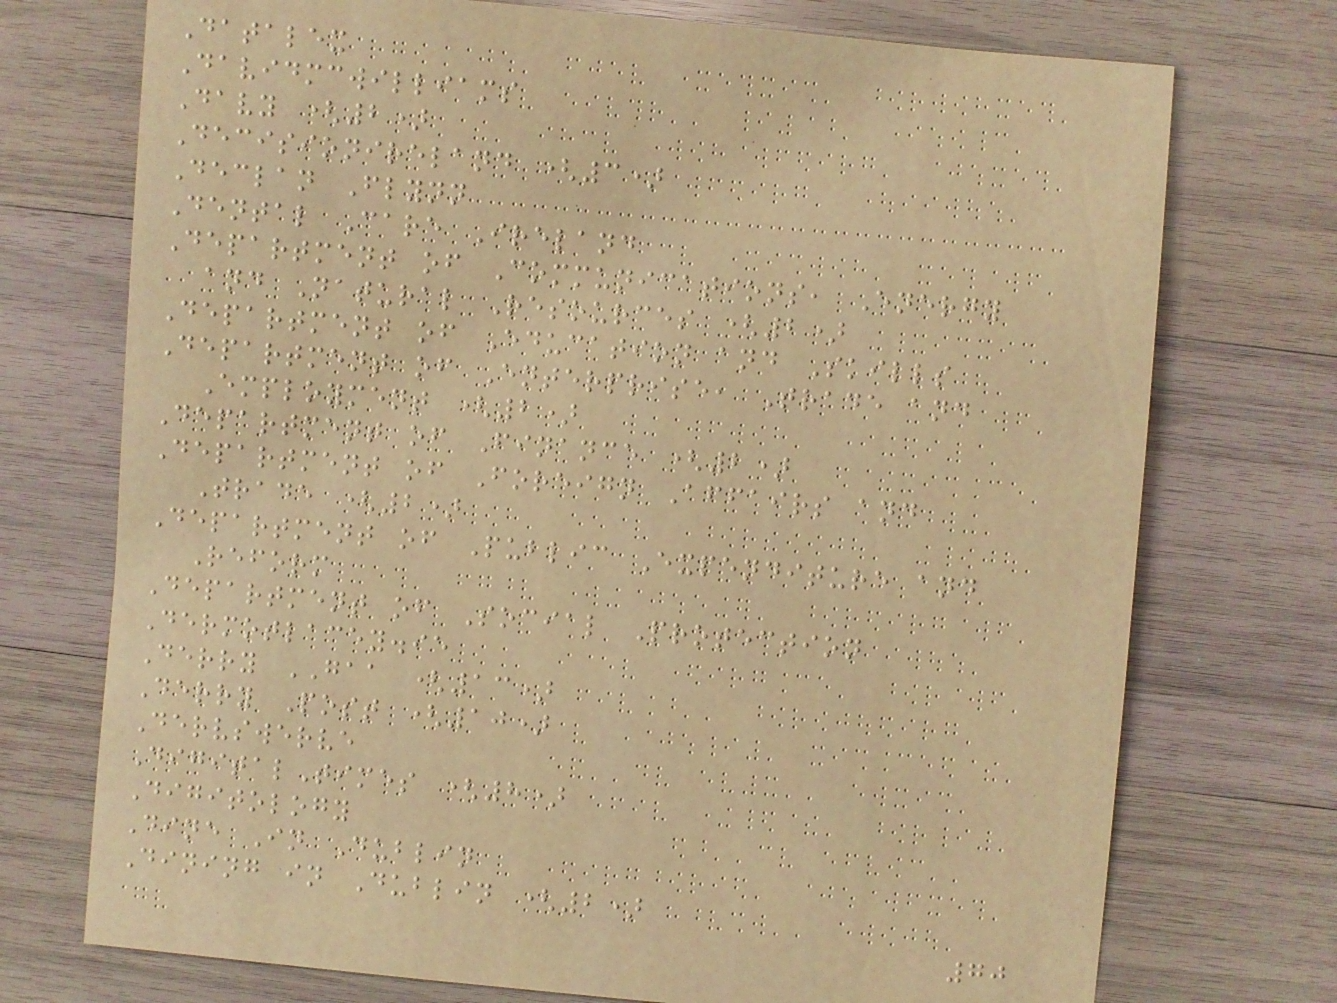Datalex
Davidmcwilliams
Davy (2)
Decisionireland (3)
Declan Flynn
Dental Care Ireland
Department of Communications, Energy
and Natural Resources (2)
Department of Education and Skills
Department of Enterprise, Trade and
Employment (2)
Department of Finance (2)
Department of Foreign Affairs and
Trade (2)
Department of Public Expenditure and
Reform
Department of Social Protection
Dermotlacey.ie
Derry GAA (13)
Derry Post (10)
Dervswerve
DigitalTimes (8)
Digitology
Dine In Dublin
Dining in Dublin (2)
70
